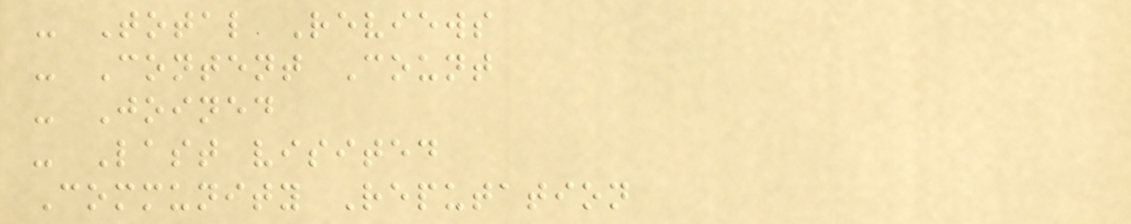- Total Reviews
- Content Count
- Joined
- Last visited
Community Reputation
